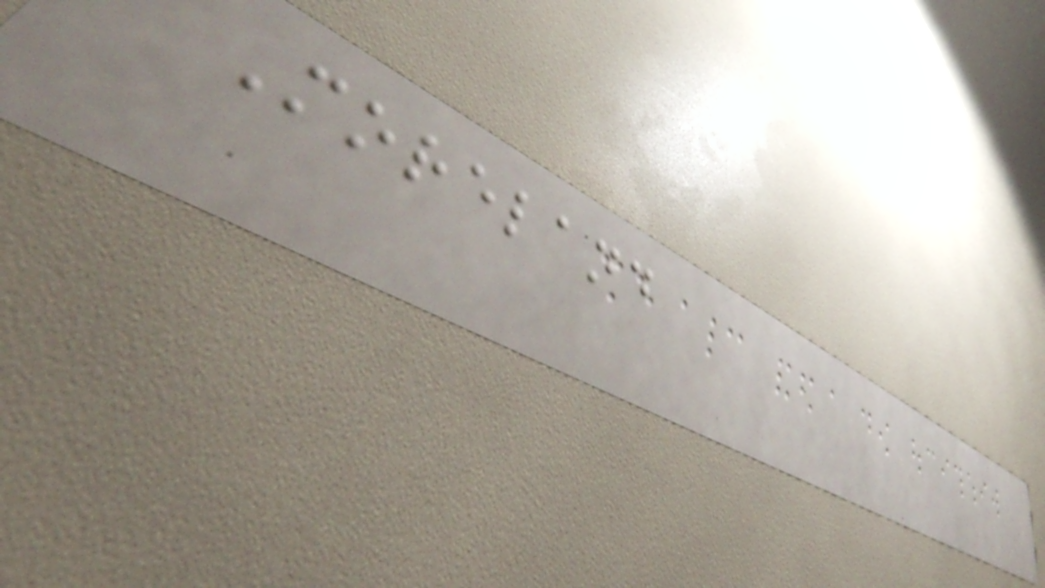Moreland
